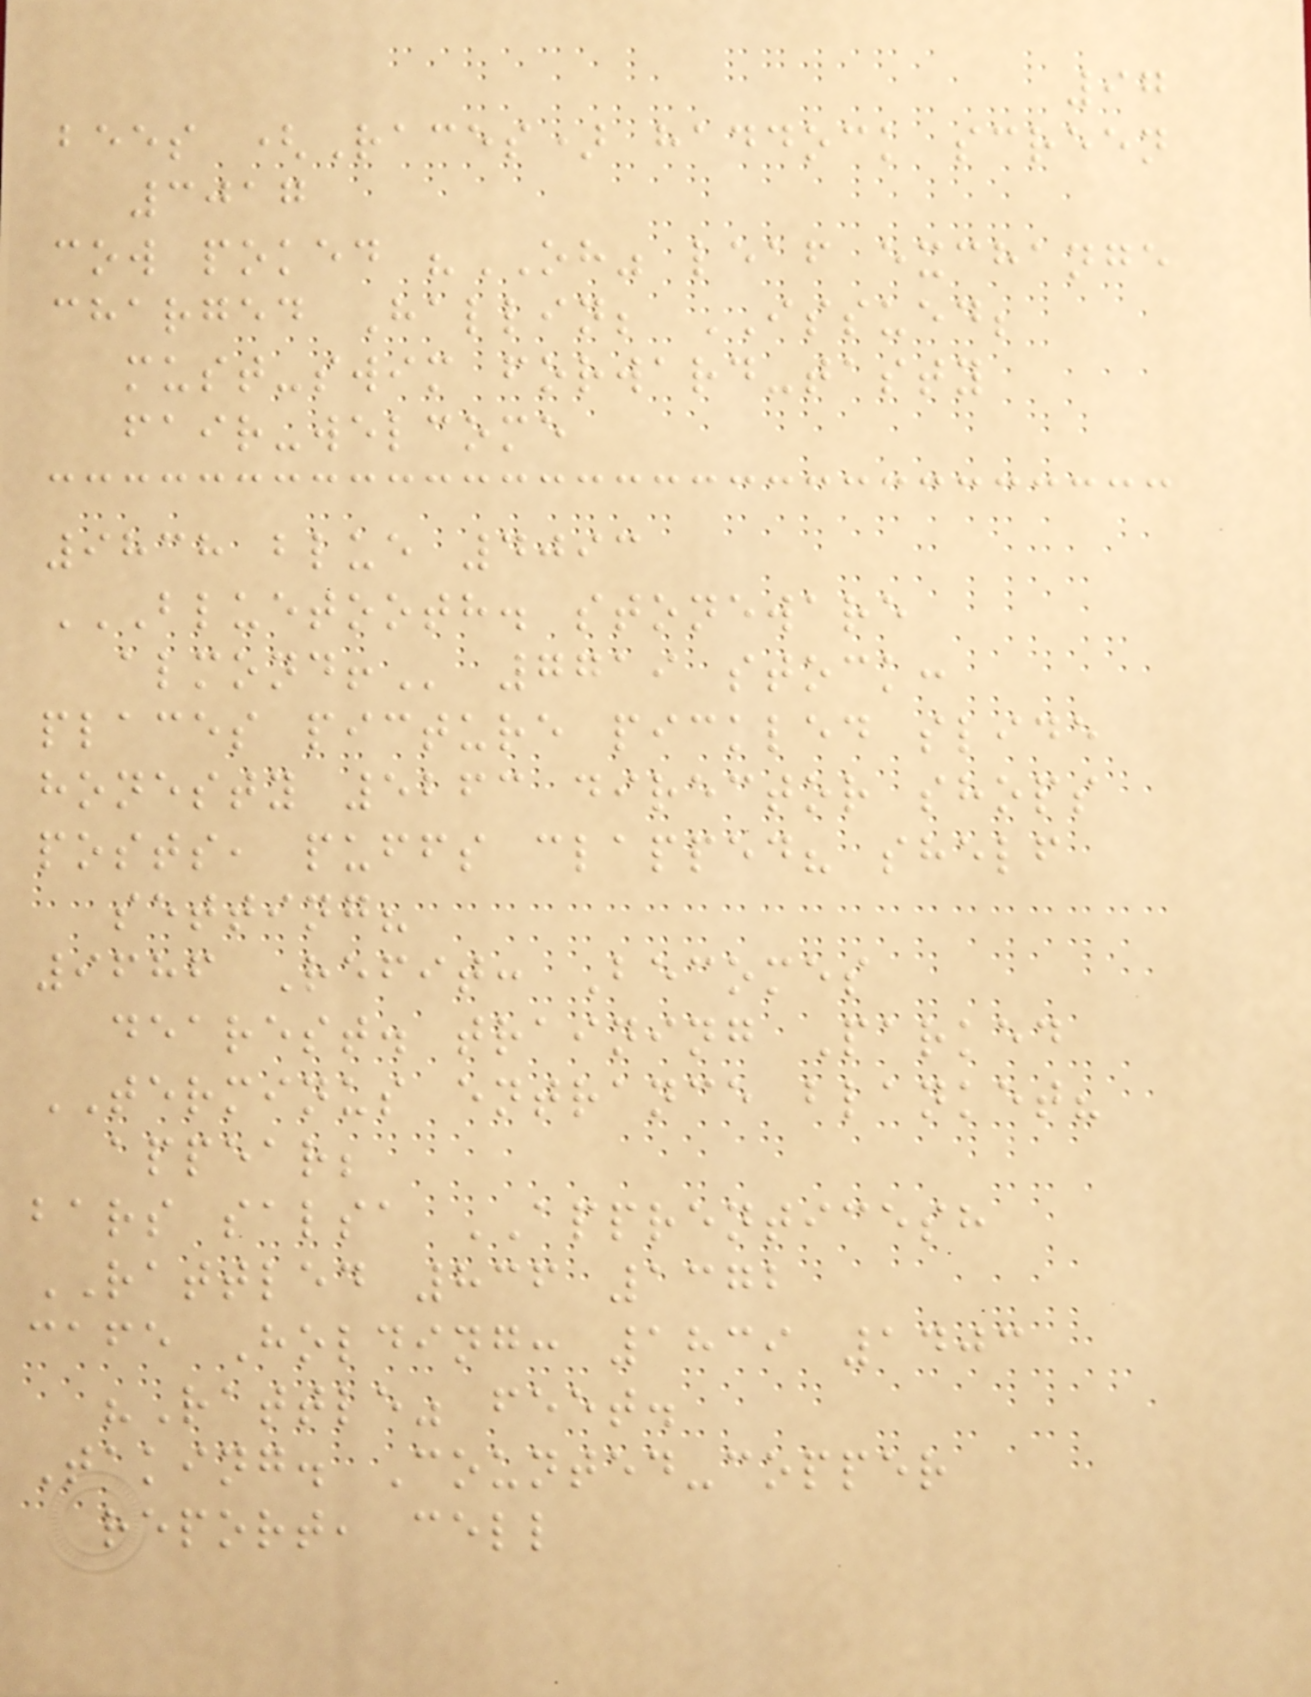97
bees (Races) haddock screen
3017
cow poked "OH" leaf exchange
charged Hallin; ISSUED;
must-swim forward-tasty
fair-welcome
9838 blue 4093
BLUETOOTH. STONEWARE
ALMOND! 7719 stock:
places picture pickled slide
honesty 5263 director shops
posts, puffs clapped? shelf
setting?
9686 Refit: Becomes
dearest. training Parked
TERMINUS entrance blanket?
appear;
bars salsa APPRENTICESH
RATTLED 836 1372
cafe Holding: 1839 1403
"Rattle" feet.
Taking. Counted-copper
report, cell
